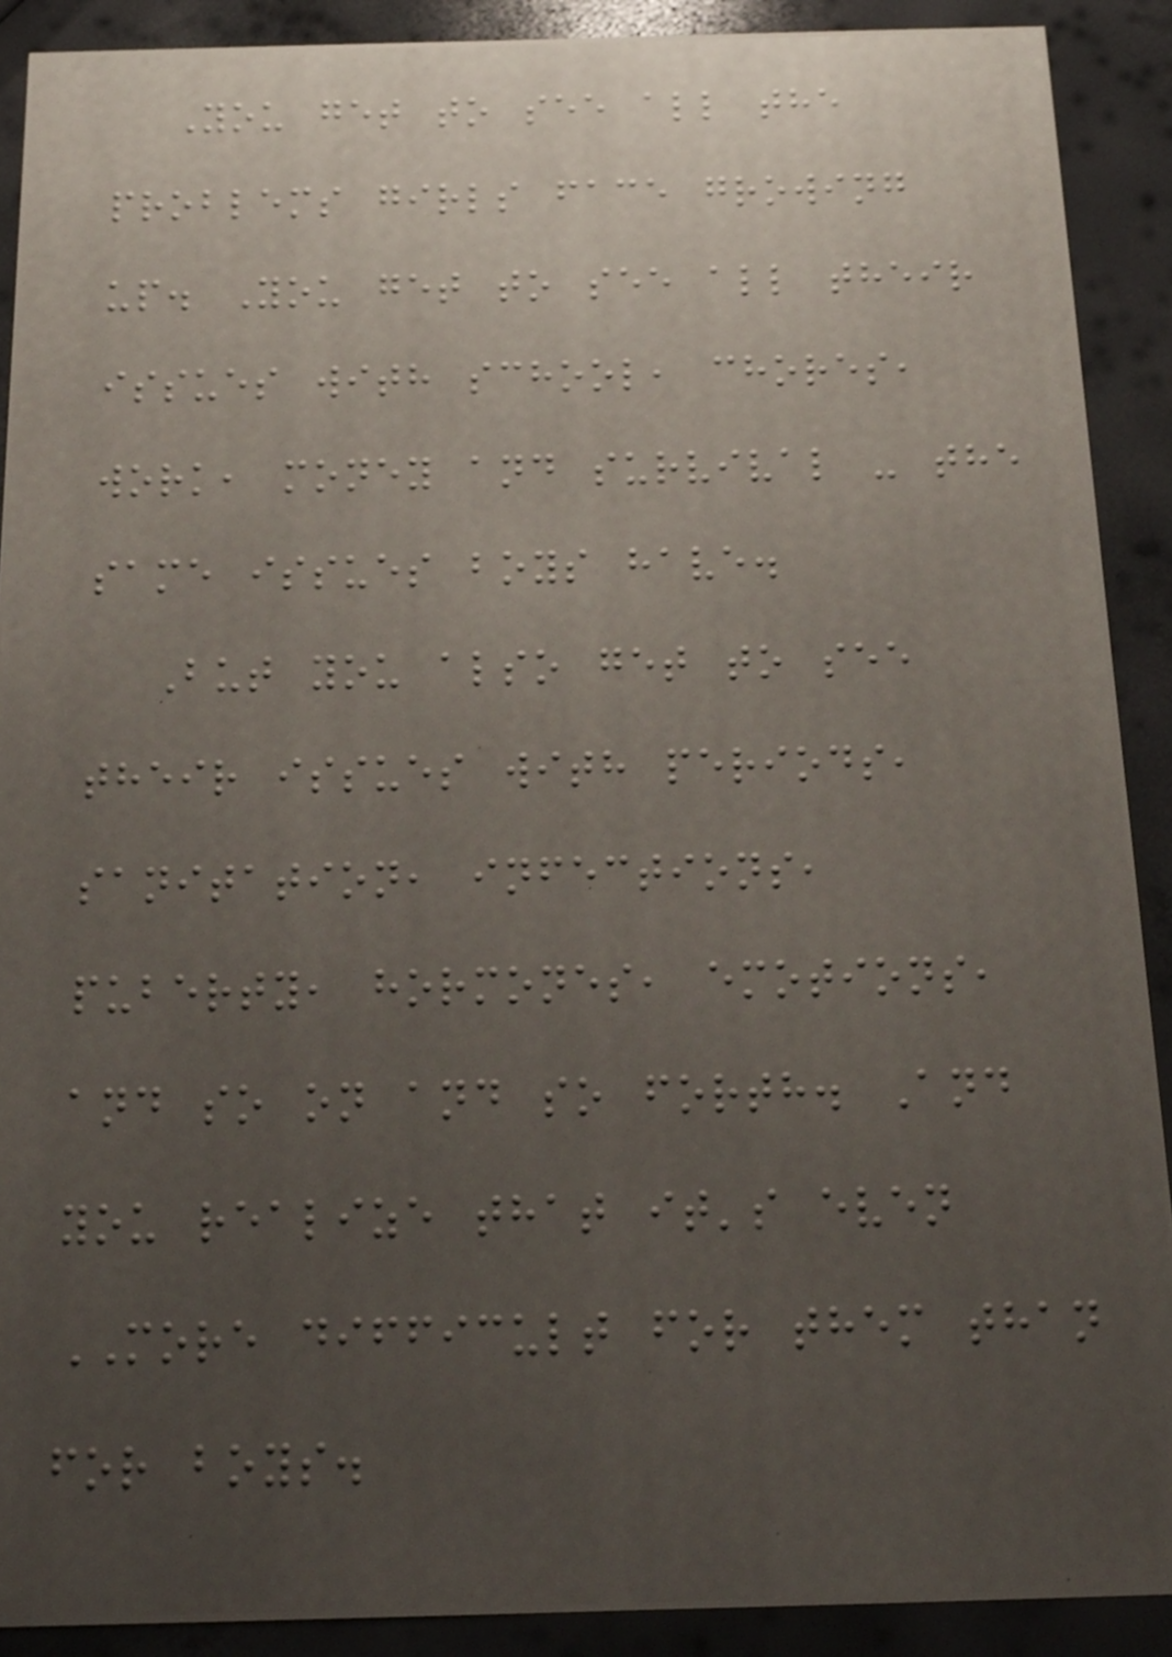You get to see all the
problems girls face growing
up. You get to see all their
issues with school, chores,
work, money and survival - the
same issues boys have.
But you also get to see
their issues with periods,
sanitation, infections,
puberty, hormones, emotions,
and so on and so forth. And
you realize that it's even
MORE difficult for them than
for boys.
